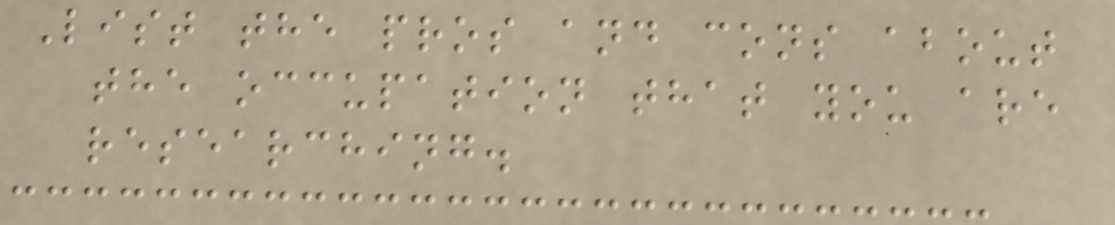List the pros and cons about
the occupation that you are
researching.
